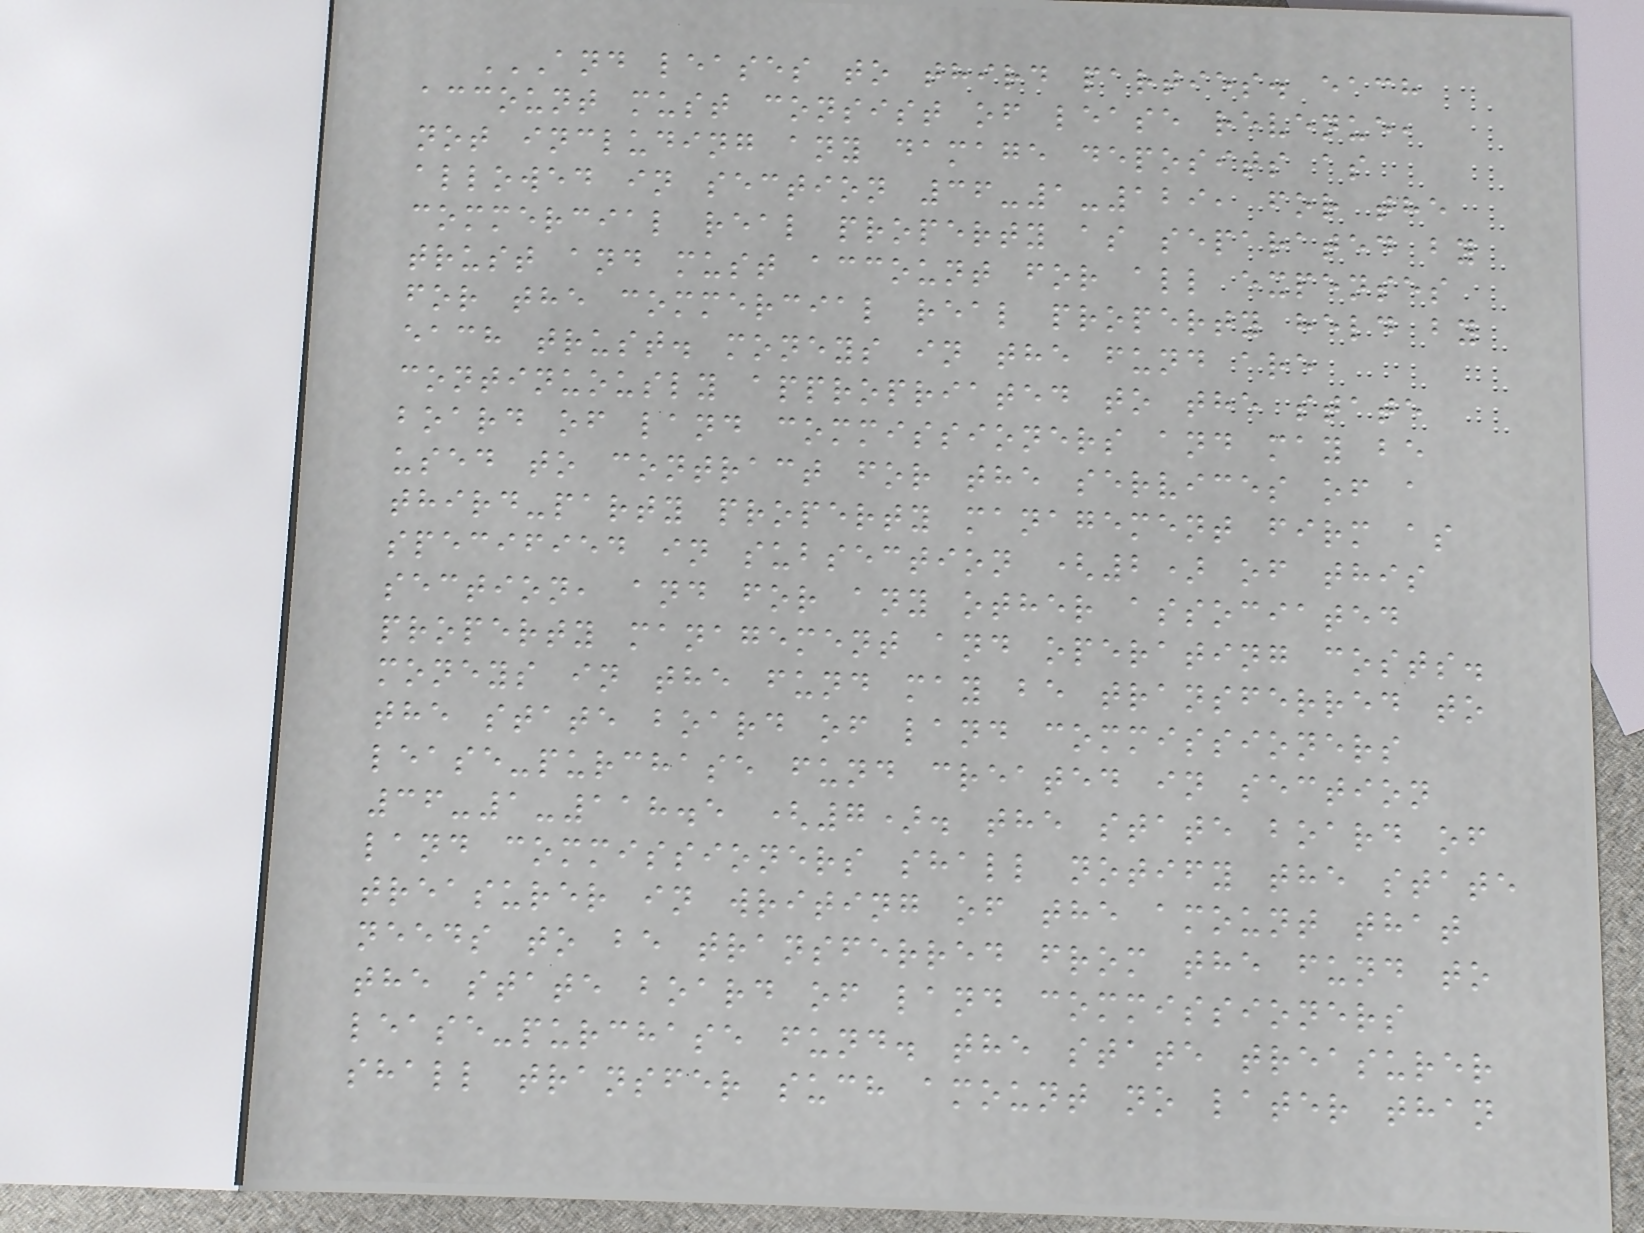AND LEASES TO THIRD PARTIES. EACH
ACCOUNT MUST CONSIST OF LEASE REVENUE,
NOT INCLUDING ANY DAMAGE DEPOSITS AS
ALLOWED IN SECTION 36-1-129, FOR THE
COMMERCIAL REAL PROPERTY AS SEPARATED BY
TRUST AND MUST ACCOUNT FOR ALL EXPENSES
FOR THE COMMERCIAL REAL PROPERTY HELD BY
EACH TRUST. MONEYS IN THE FUND ARE
CONTINUOUSLY APPROPRIATED TO THE STATE
BOARD OF LAND COMMISSIONERS AND MAY BE
USED TO CONTRACT FOR THE SERVICES OF A
THIRD-PARTY PROPERTY MANAGEMENT FIRM AS
SPECIFIED IN SUBSECTION (2) OF THIS
SECTION, AND FOR ANY OTHER ASSOCIATED
PROPERTY MANAGEMENT AND OPERATING COSTS.
MONEYS IN THE FUND MAY BE TRANSFERRED TO
THE STATE BOARD OF LAND COMMISSIONERS
LEASE-PURCHASE FUND CREATED IN SECTION
36-1-118.5 (7). THE STATE BOARD OF
LAND COMMISSIONERS SHALL NOTIFY THE STATE
TREASURER IN WRITING OF THE AMOUNT THAT
NEEDS TO BE TRANSFERRED FROM THE FUND TO
THE STATE BOARD OF LAND COMMISSIONERS
LEASE-PURCHASE FUND. THE STATE TREASURER
SHALL TRANSFER SUCH AMOUNT NO LATER THAN
